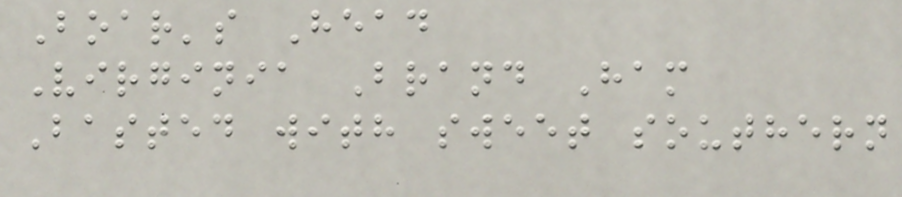Boar's Head
Virginia Brand Ham
Basted with sweet southern
